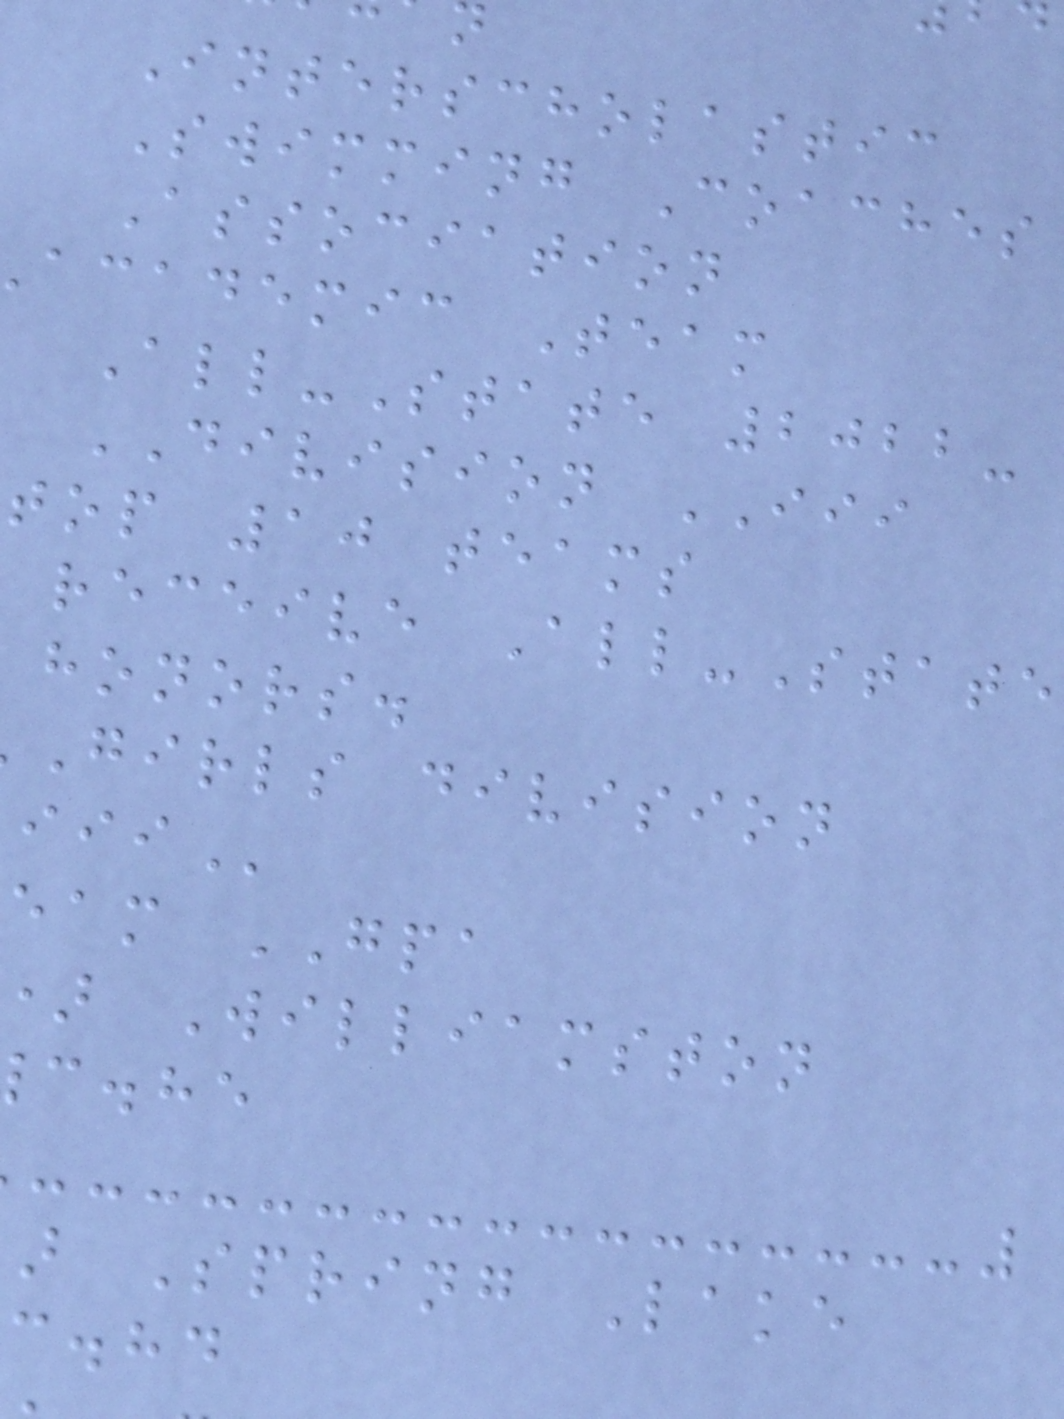Interscholastic
Swimming Coaches
Association
academic Team
All-State 2022-
DIVISION III
top 10 teams
receive All-State
honors.
girls division
eam GPA
Williamston
c.he
Spring Lake
c.hd
